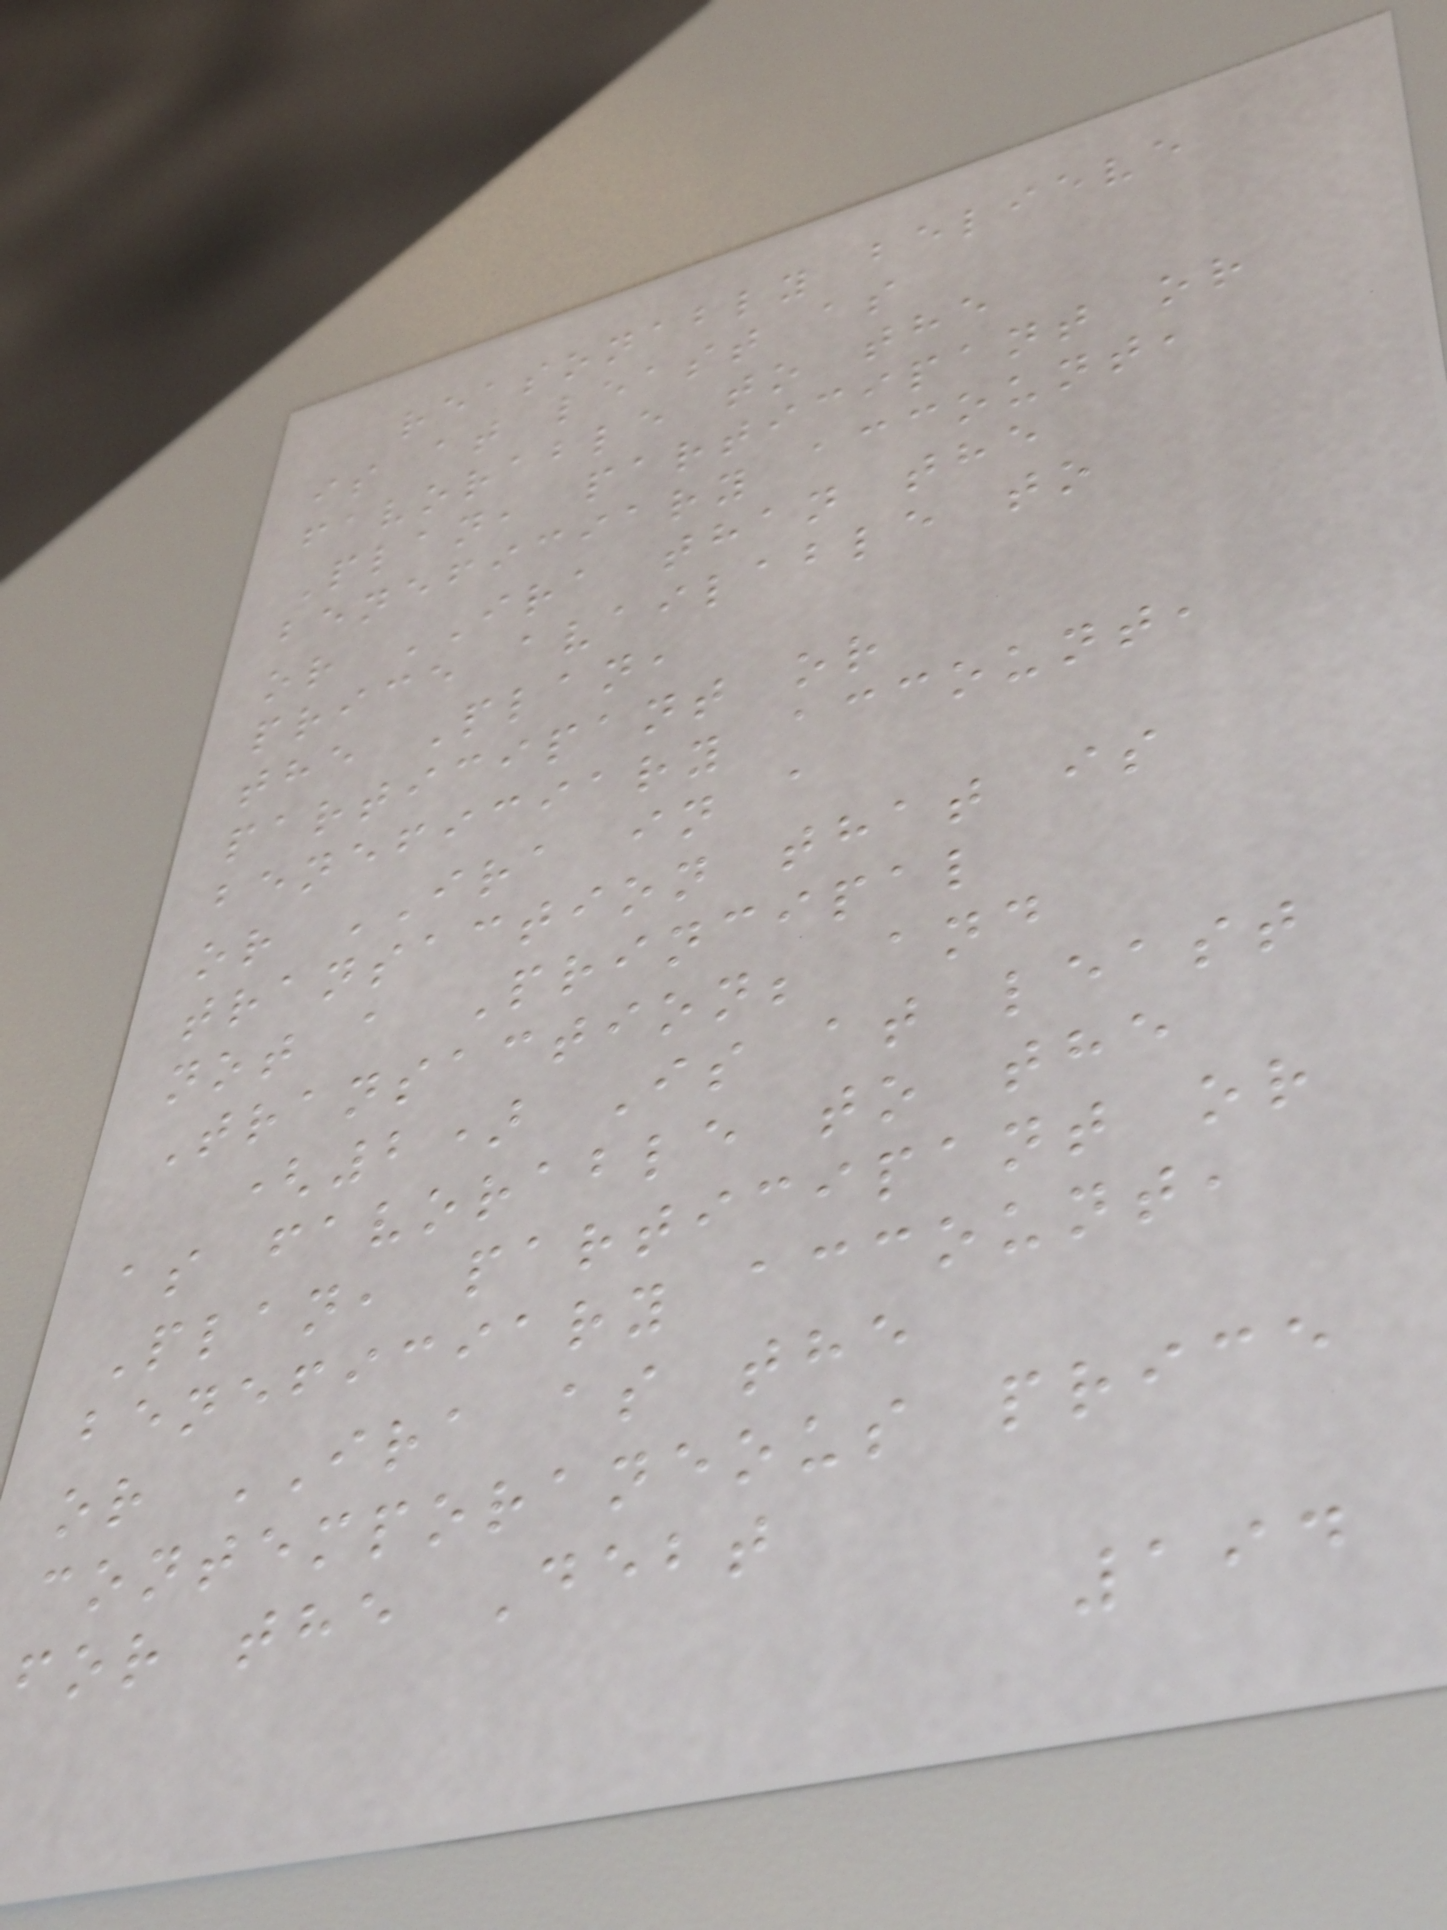reasonably believe
is at least as
favorable to the
Plan, participant or
beneficiary account,
or IRA than the
price available to
the Plan,
participant or
beneficiary account,
or IRA in a
transaction that is
not a Principal
Transaction; and
(2) Is at least
as favorable to the
Plan, participant or
beneficiary account,
or IRA as the
contemporaneous price
for the Debt
194
